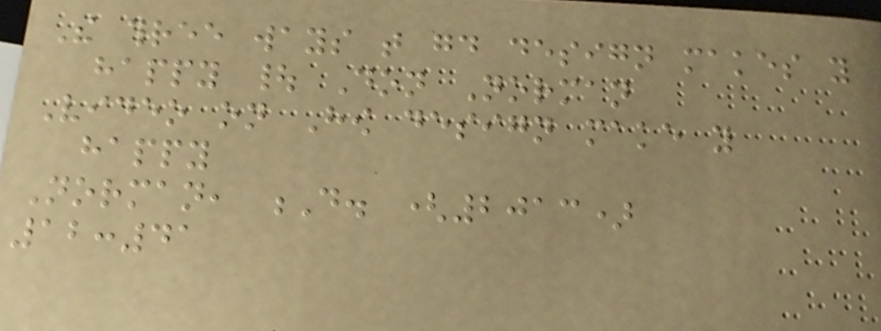The three ways that good design makes you
happy | Don Norman
Video on How design make you
happy
Norman, D. (2013)
12:41
